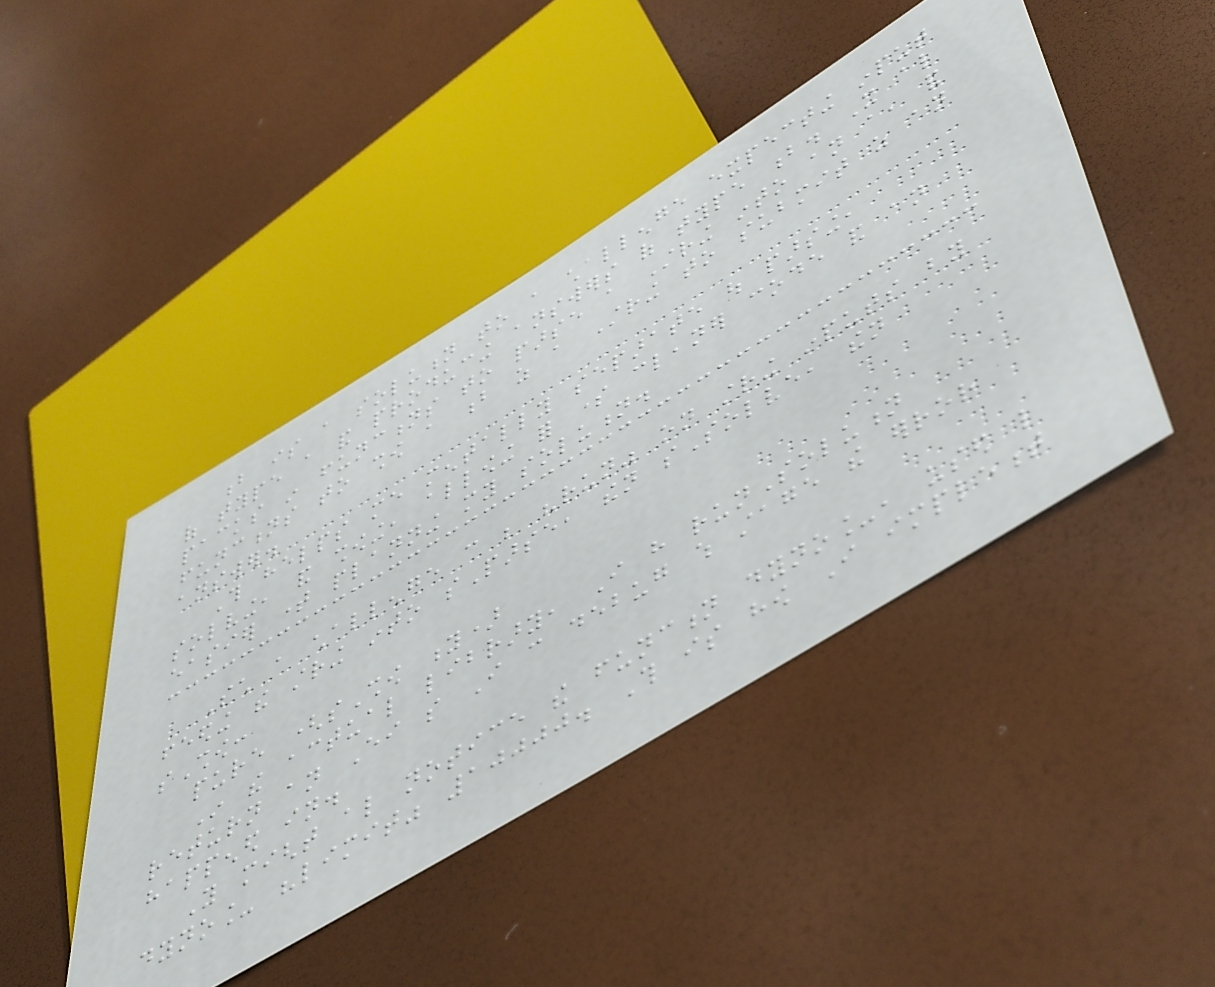b is a solution to a challenge expecting input
of type a and producing answers of type b. It also
packs in functions to parse a String into an a, and
functions to show a b as a String to submit as an
answer.
This helps me mentally separate out parsing,
solving, and showing, allowing for some cleaner code and an
easier time planning my solution.
Such a challenge can be "run" on string inputs by
feeding the string into sParse, then sSolve, then
sShow:
pure (sShow y)
In the actual library, I have runSolution
return an Either so I can debug which stage the error
happened in.
You might also notice the function dyno_, used like
dyno_ "limit" 10000. This is how I implement
